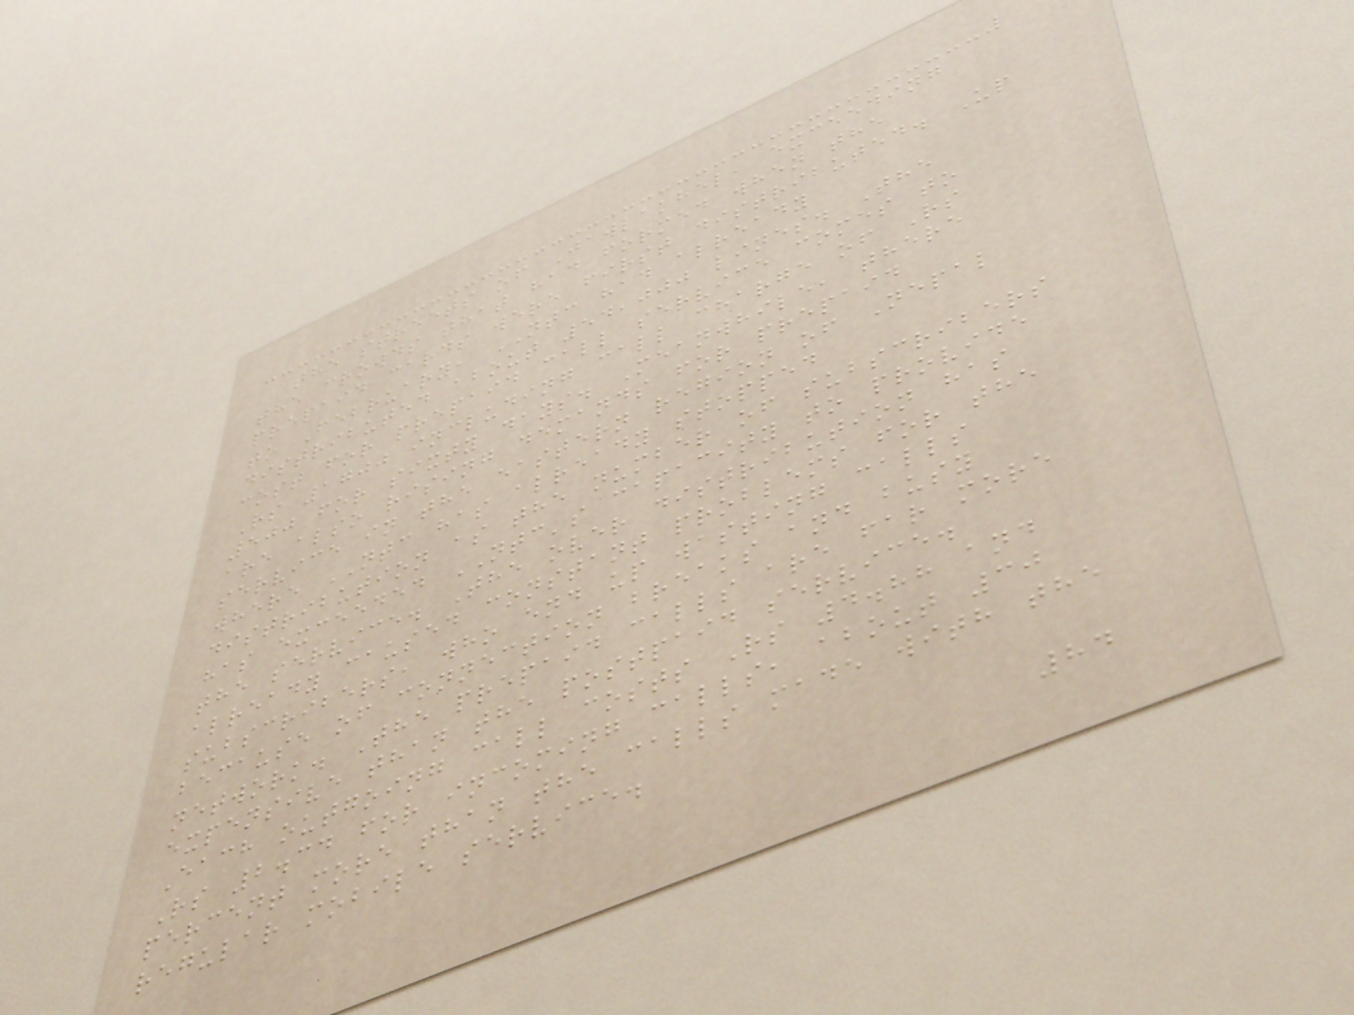the streets of Jawlakhel, exceeding
the crowds that had formed when the
prepaid cards were first distributed. Up
to February, NTC had already
distributed about 54,000 lines. The
cost for prepaid call service comes to
Rs 1700 including call charge of Rs
500 for sixty days. Meanwhile, there
are also rising demands for prepaid
service in the eastern region of Nepal
where NTC has already stopped
distribution as the number of subscribers
has exceeded NTC's capacity to provide
the service. The over distribution has
already caused constant problems for the
subscribers, who end up wasting calls
because of connection breaks and busy
network. The prepaid calls are far more
expensive than the postpaid service.
Each outgoing call costs Rs 4.88 and
Rs 2.34 for incoming calls, about 30
percent more than the calls made with the
regular mobile service.
84
